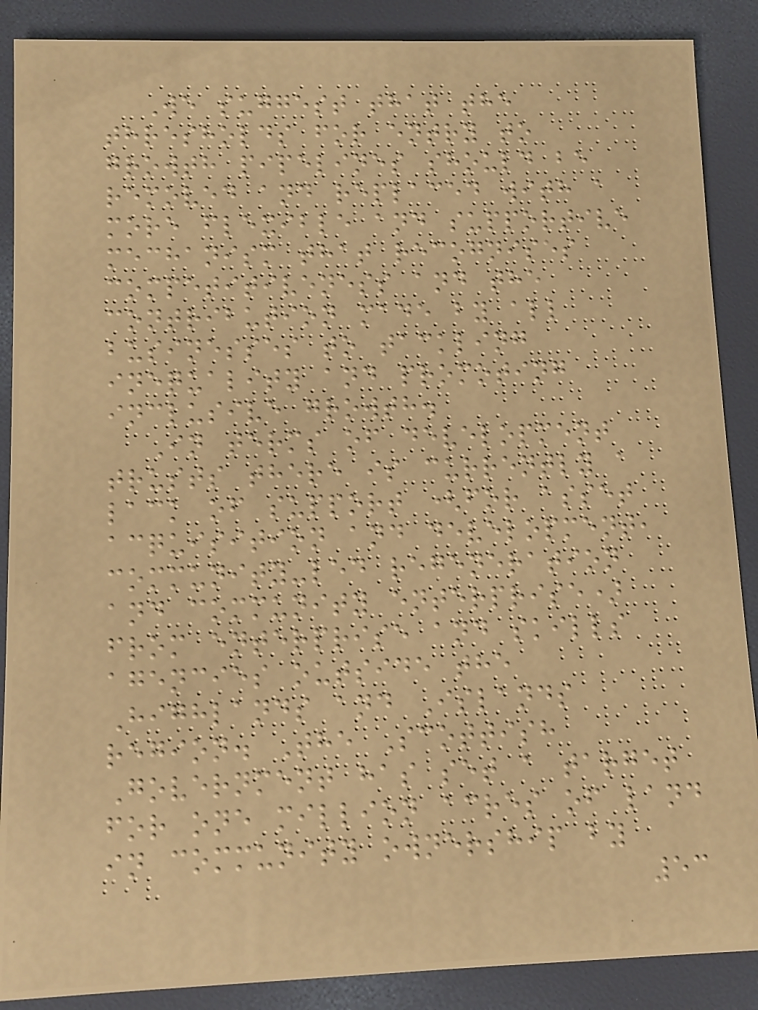We suggest that the
thresholds for entry to
growth pipelines should be
removed and replaced with a
more flexible and supportive
mechanism that recognises
competitiveness and the
contribution made by all
businesses to tackling
inequality and promoting
inclusive growth.
In terms of development
trusts there is currently a
lack of support (for asset
acquisition and development,
community-led regeneration
and community enterprise)
from enterprise and skills
agencies outside the
Highlands and Islands
region. The Scottish
Government has set a target
for one million acres of land
in community ownership by
53
